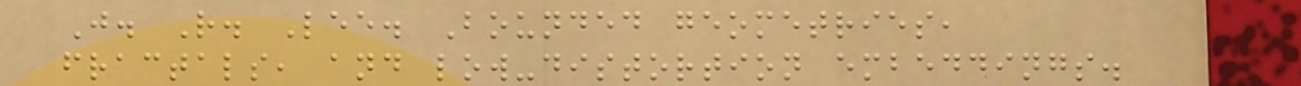J. R. Lee. Bounded geometries,
fractals, and low-distortion embeddings.
